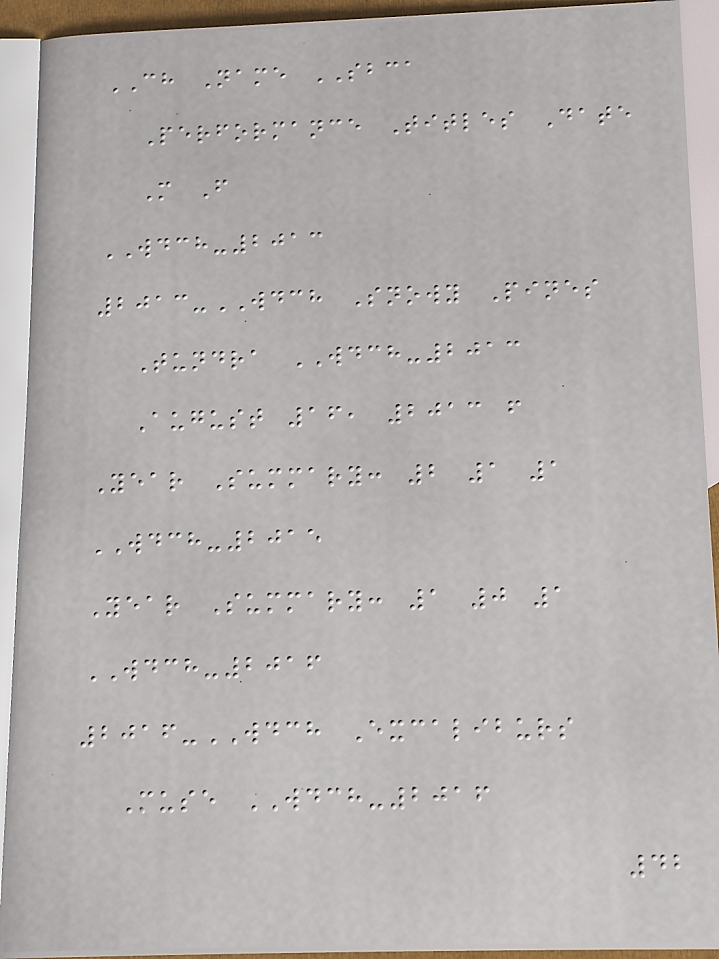CH Name SBCA
Performance Titles Date
M F
WDCH-2013
2013-WDCH Snowy Pines
Tundra WDCH-2013
August 16, 2013 f
Year Summary: 2 1 1
WDCH-2015
Year Summary: 1 0 1
WDCH-2016
2016-WDCH Excaliburs
Muse WDCH-2016
42
